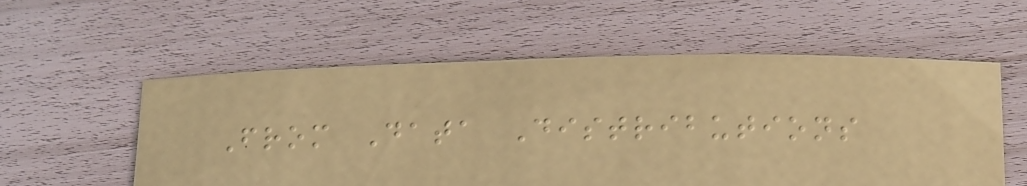From Data Distributions
